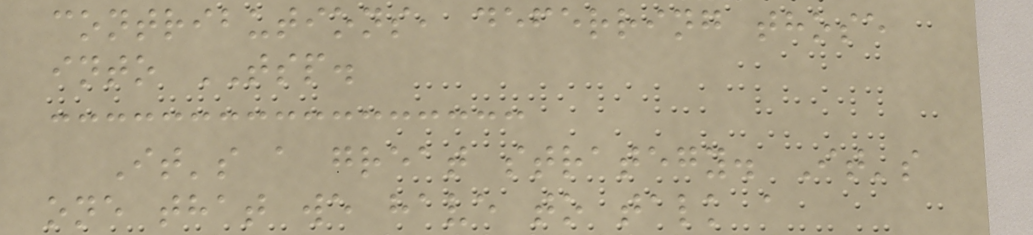contributions, deferring those
into TSP.
It's a great strategy. It's
one that we have to talk a
